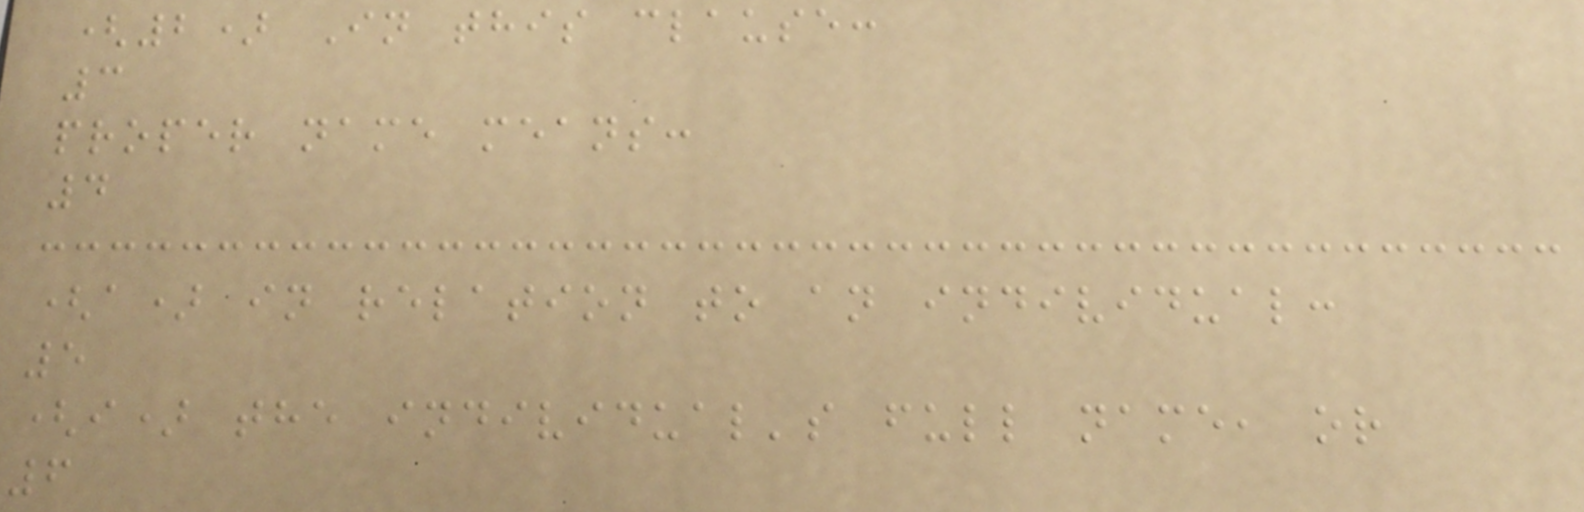(2) In this clause:
3
proper name means:
4
(a) in relation to an individual:
5
(i) the individual's full name, or
6
